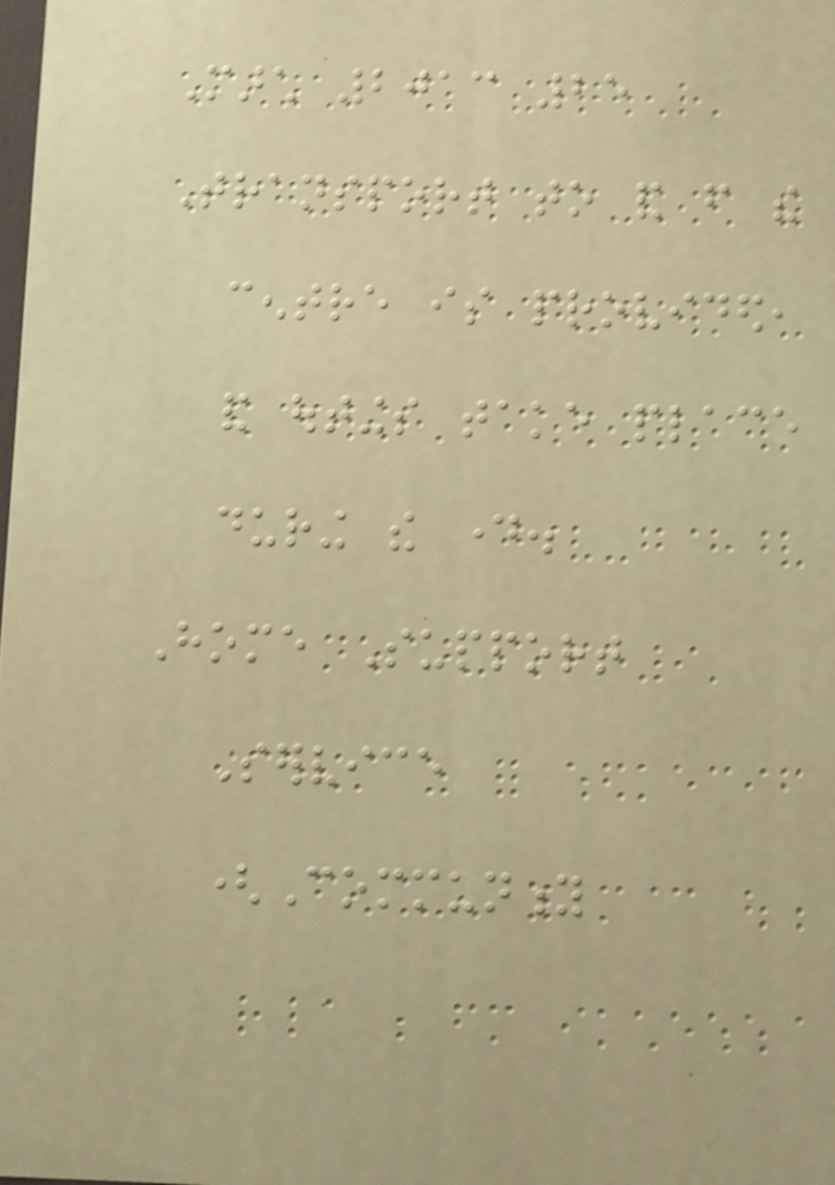March 2013 25
Transport to and from the
centre is provided,
and outings take place
during the day.
Home Support
Service
(Community
